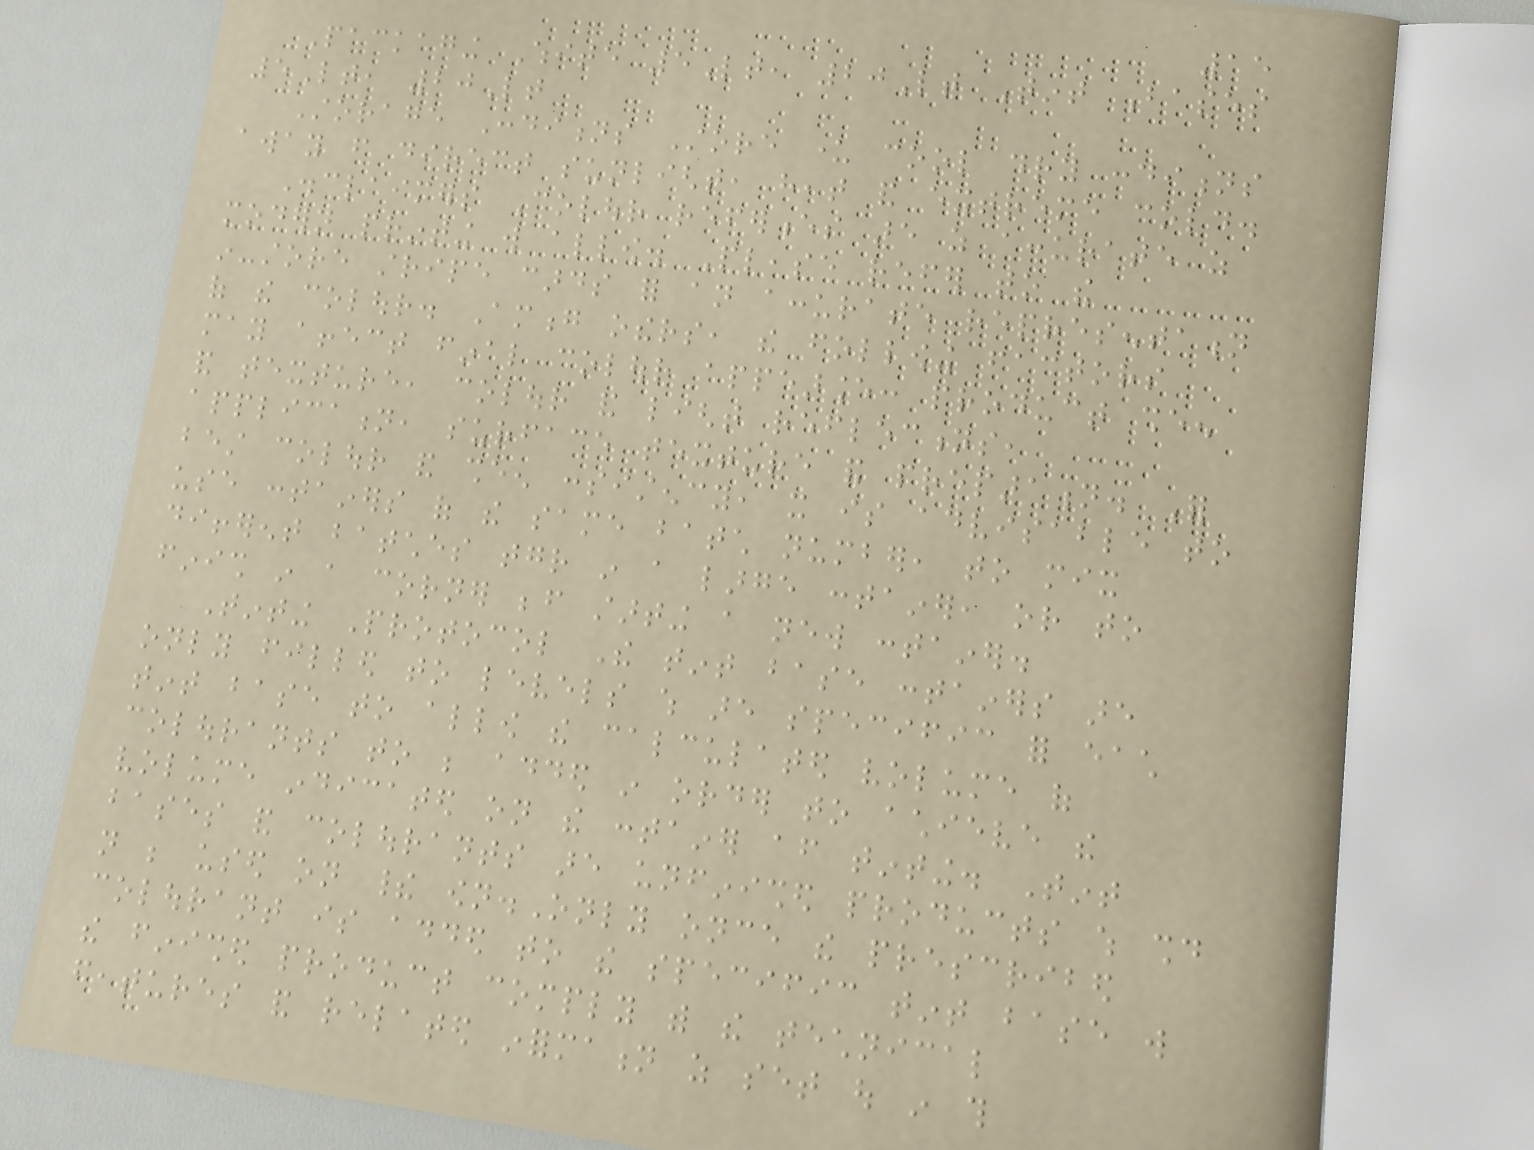15
Packaging White 5Lt, 20Lt Tint Bases
5Lt, 20Lt
Storage Conditions Store under cool dry conditions
away from direct sunlight, heat and extreme cold.
Disclaimers Colour references are as accurate as
modern printing will allow. Please refer to the
in-store stripe cards for an accurate representation
of the colour. Among others, the following factors
may affect final colour appearance: product sheen
and texture, colour and light reflections,
application, surface texture and preparation. For
best colour and sheen consistency, it is advisable to
use containers of the same batch number, to mix
different batches together in a large container, or to
finish in a corner before starting a new container.
Tinting Protocol The tint base containers are
only filled to levels which are specific for each
tint base to allow the calculated volume of
colourants to be added in order to achieve the
volume indicated on the container after tinting. Tint
bases and colourants are unfinished products which should
not be used on their own.Only once the prescribed
colourant is added to the specific tint base will
the finished product comply with the technical
features and related information as set out in this
